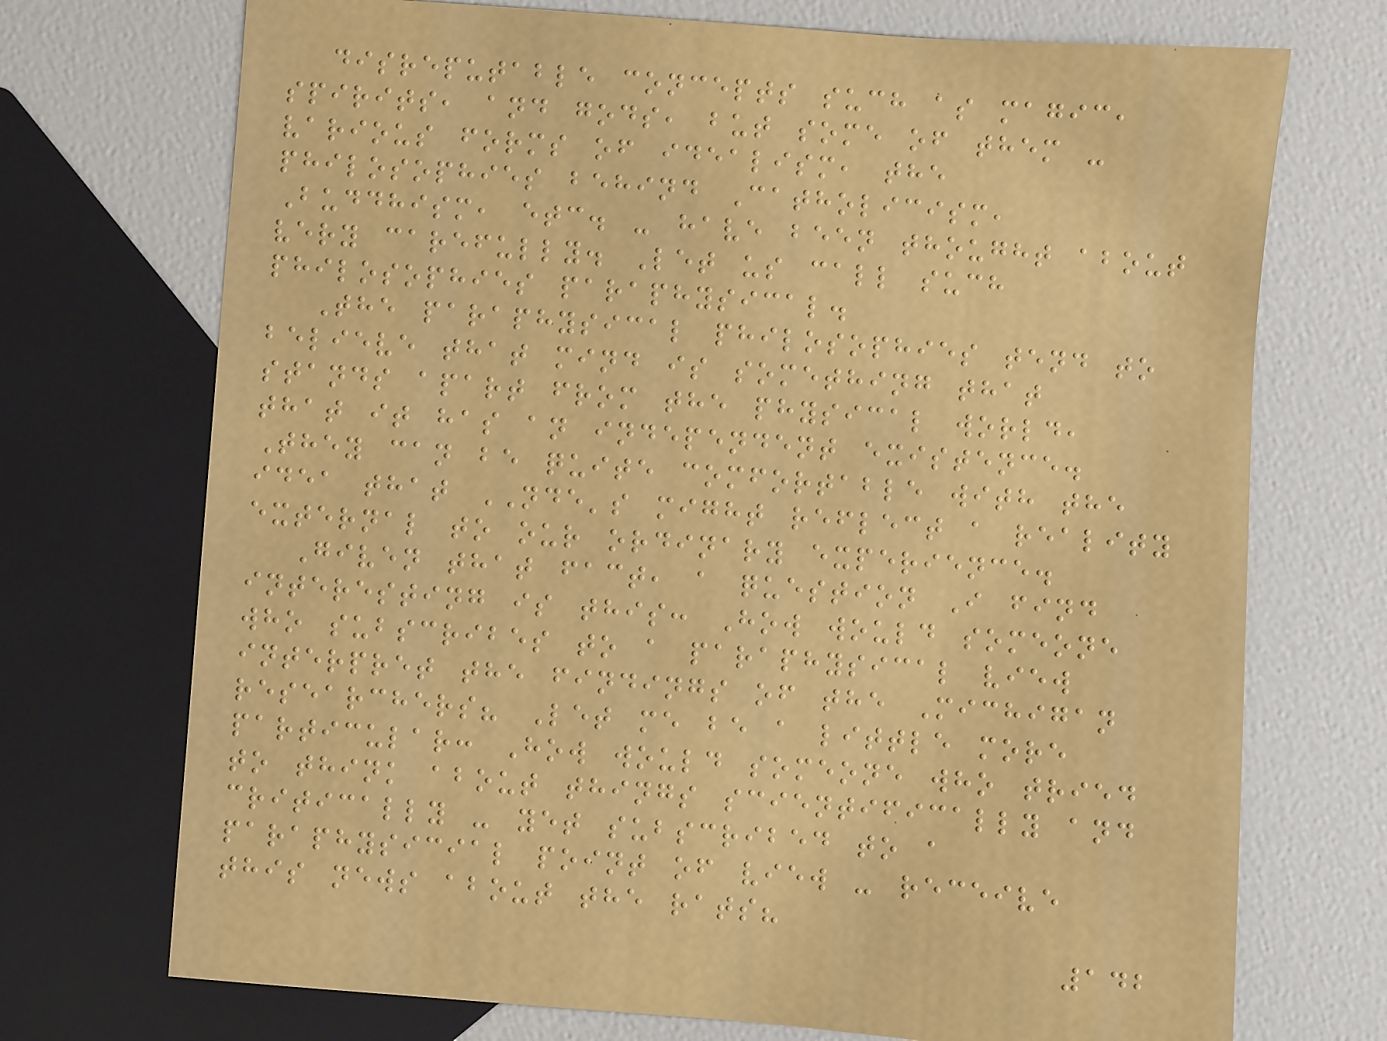disreputable concepts such as magic,
spirits, and gods, but some of them -
various forms of idealism, the
philosophies behind Catholicism,
Buddhism, etc. - have been thought about
very carefully. Let us call such
philosophies paraphysical.
The paraphysical philosophies tend to
believe that mind is something that
stands apart from the physical world,
that it has an independent existence.
They can be quite comfortable with the
idea that NDE's might reflect a reality
external to our ordinary experience.
Given that fact, a question I find
interesting is this: How would someone
who subscribes to a paraphysical view
interpret the findings of the Michigan
researchers? Let me be a little more
particular: How would someone who tried
to think about things scientifically and
critically - yet subscribed to a
paraphysicial point of view - receive
this news about the rats?
142
